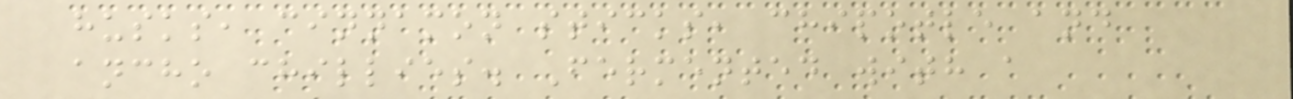husks, cinnamon sticks, chipotle and
ancho chillies. Fermented with a
